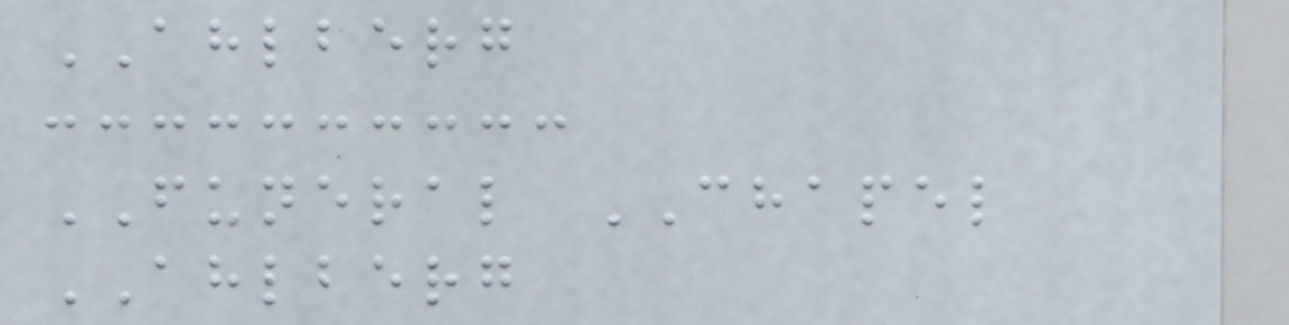AHLBERG
FUNERAL CHAPEL
AHLBERG
